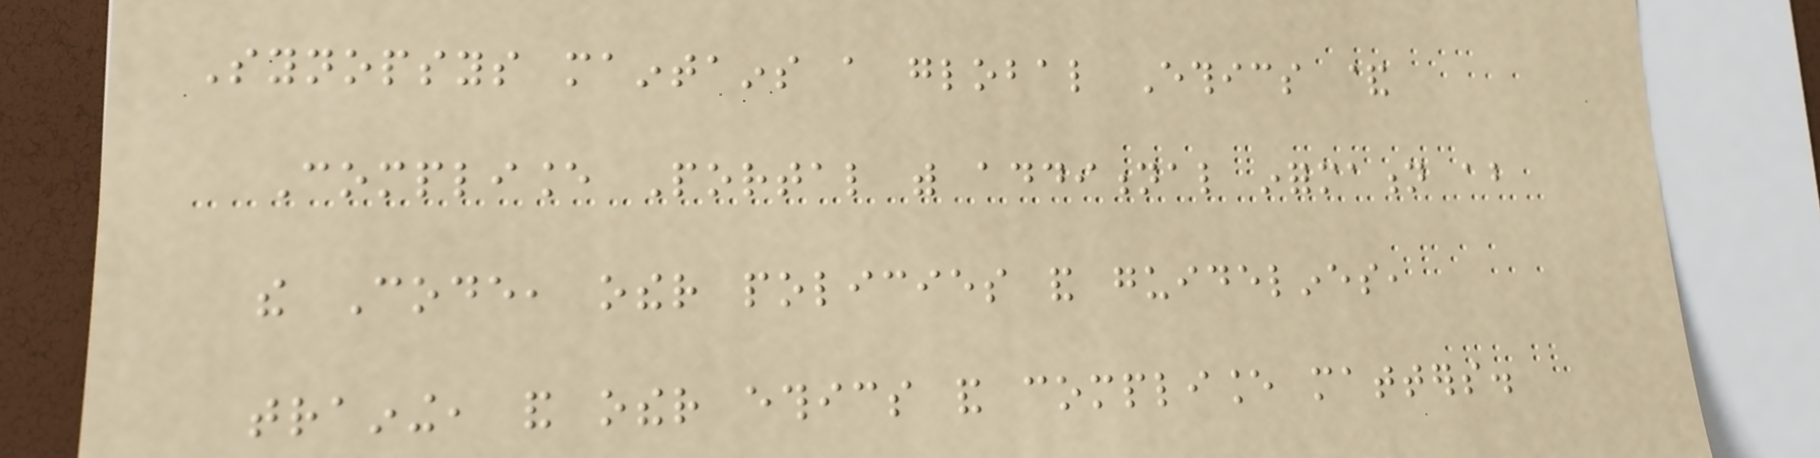Synopsys maintains a global Ethics &
Compliance Portal with additional information about
the Code, other policies and guidelines,
training, and other ethics and compliance matters.
